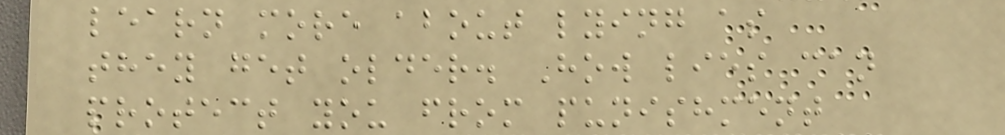learn more about lying as
they get older. How lies can
protect you from punishment
